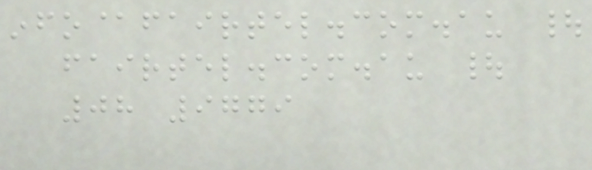info@fairtel.com.au |
fairtel.com.au |
08 9779
